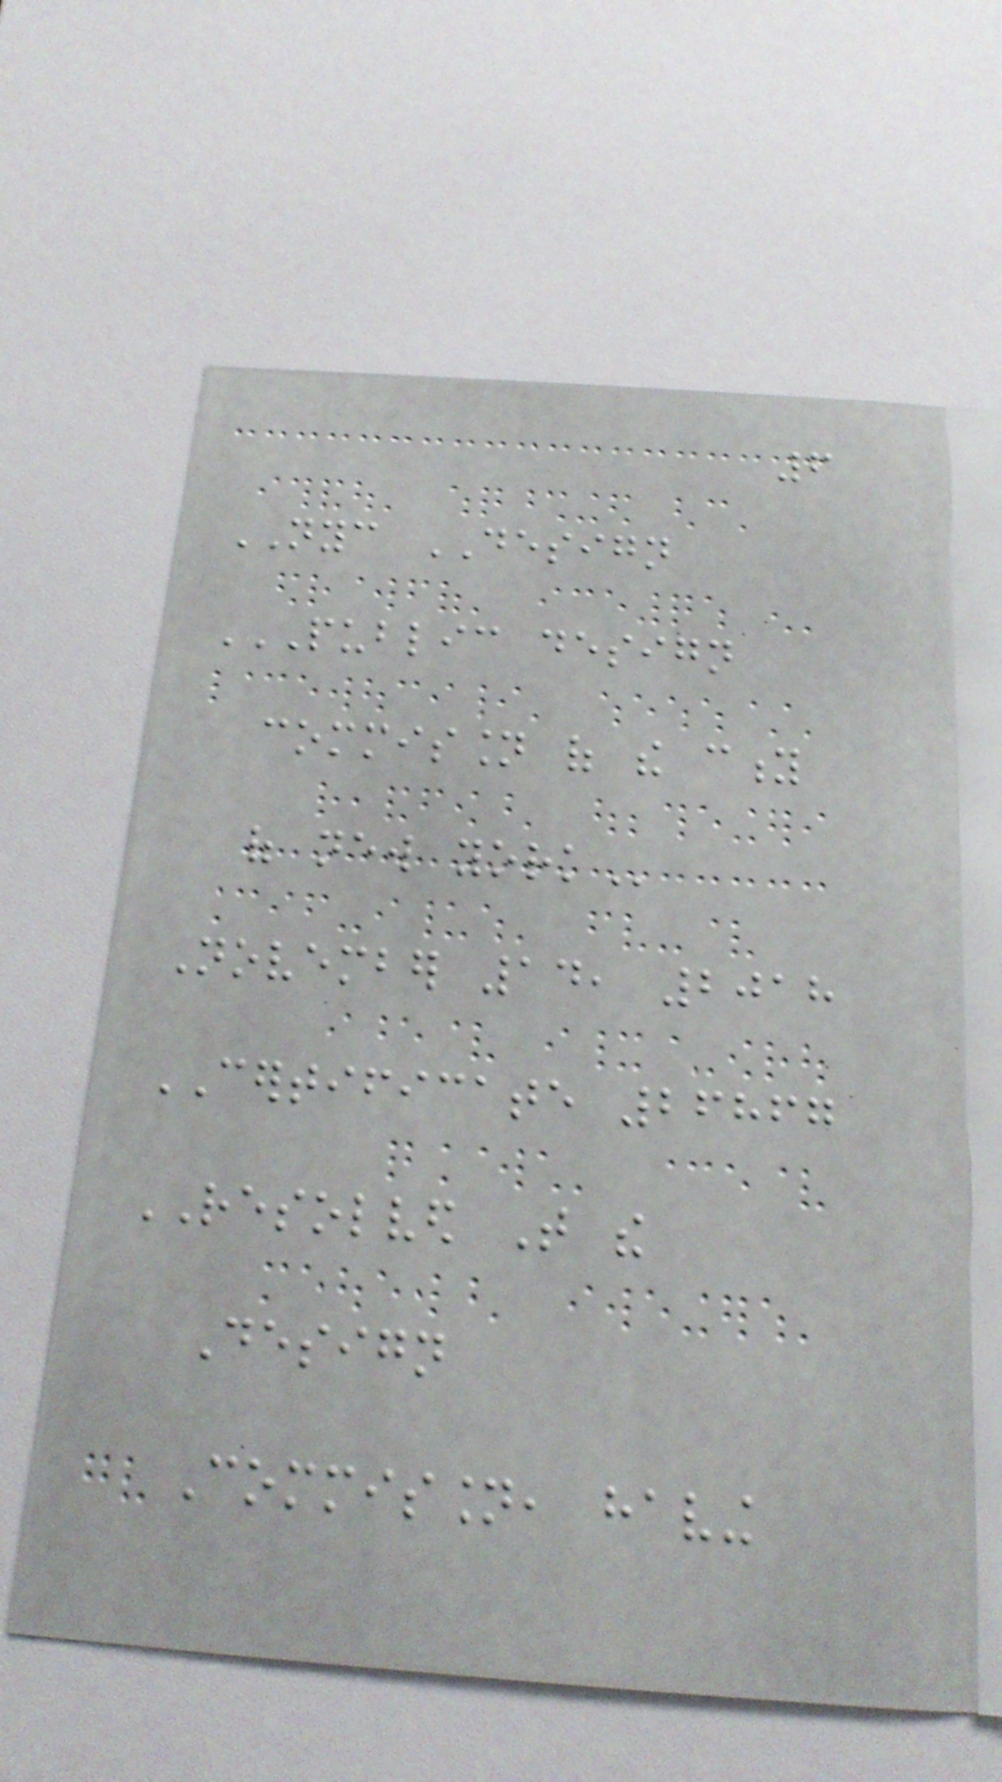6
NYC DESIGN
PUBLIC DESIGN
COMMISSION OF THE CITY
OF NEW YORK
November 14, 2018
CERTIFICATE 26867
RESOLVED That the
Design
Commission, having
